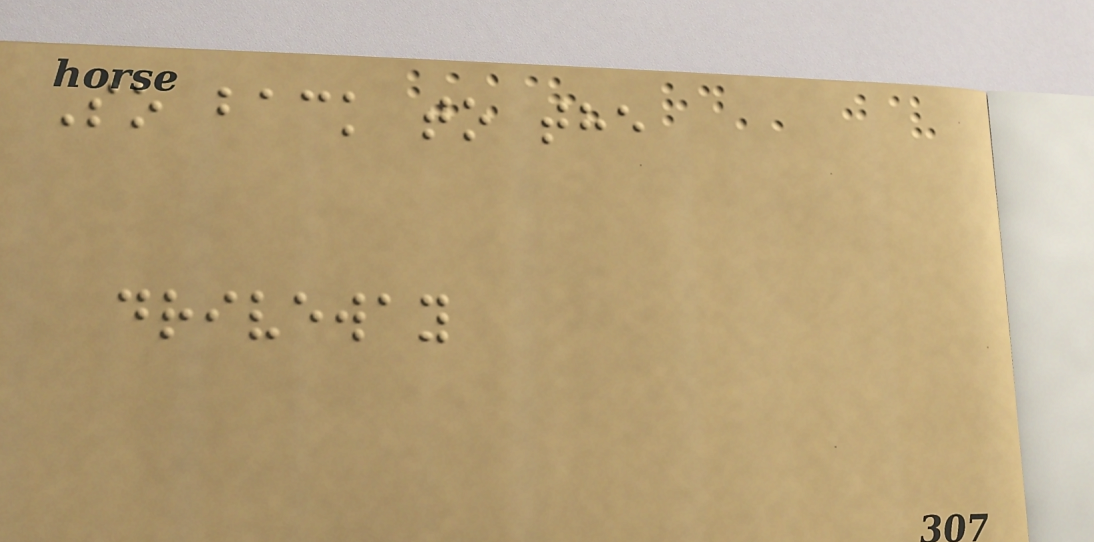So back to the
driveway
